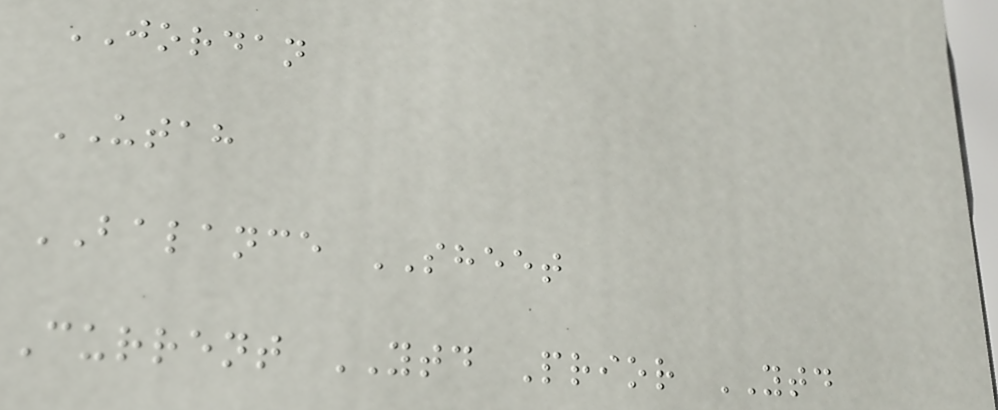JORDAN
UTAH
BALANCE SHEET
Current YTD Prior YTD
